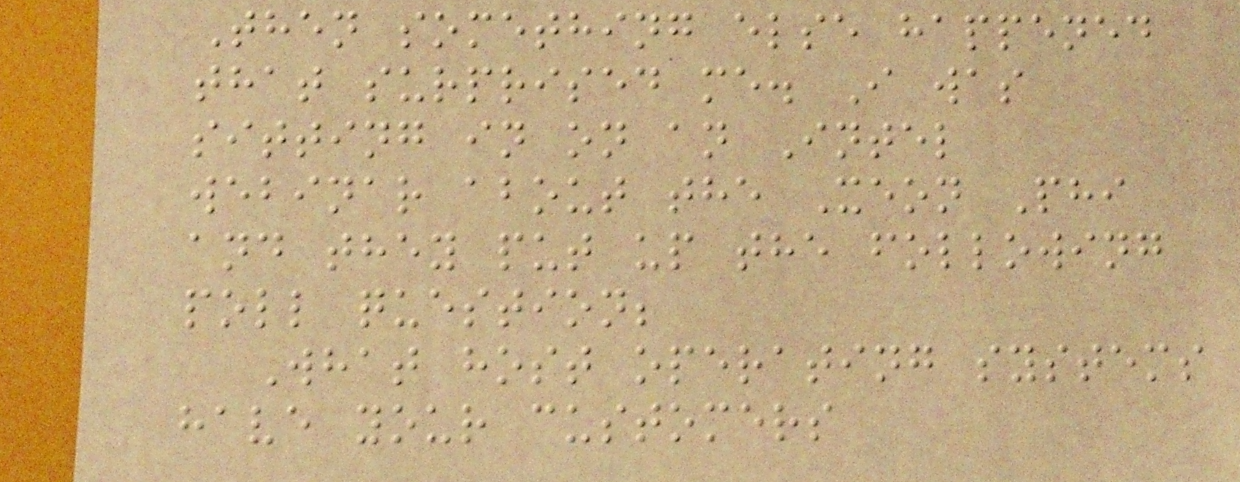Then something else happened
that surprised me. I was
sitting in on an Intel
webinar about the Xeon Phi
and they put up the following
poll question;
What host operating systems
have your customers
